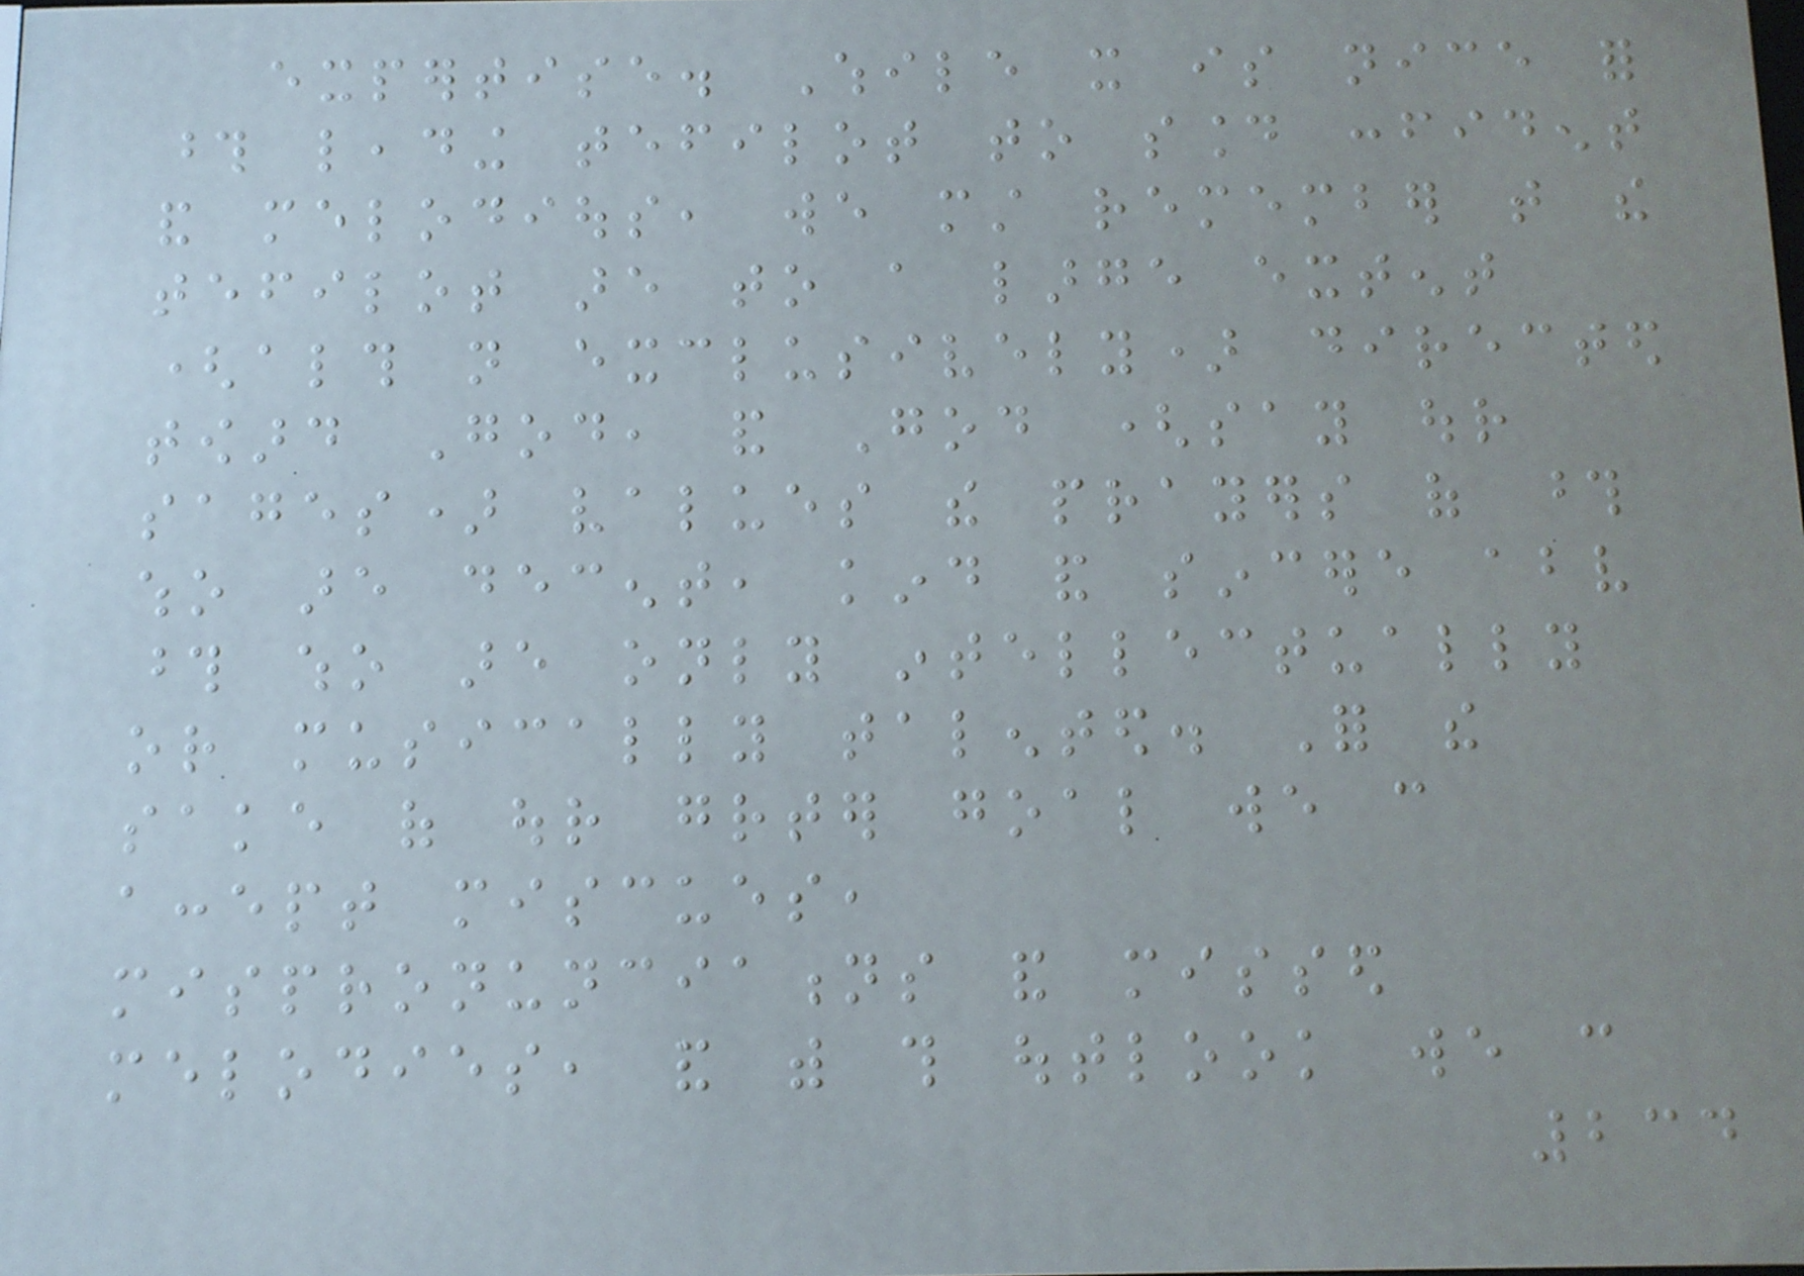expertise. While it is nice for
those leading tefilot to sound confident
and melodious, we must remember that the
tefilot are to a large extent
(although not exclusively) directed
toward God, and God (say our
sages) values the prayers of those
who are decent, kind and sincere above
those who are only intellectually
or musically talented. For the
sake of our greater goal we can
accept miscues,
mispronunciations and missed
melodies, and with this outlook we can
234
